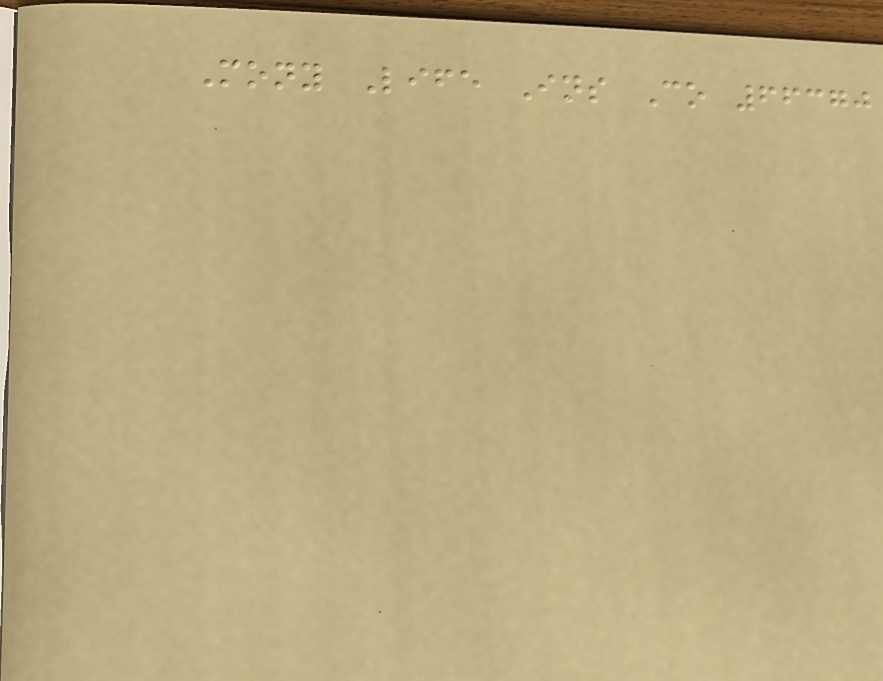Mony Life Ins Co 66370
